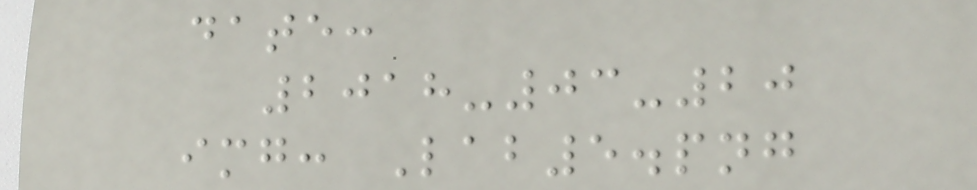date:
2018-03-20
img: Lab5.png
